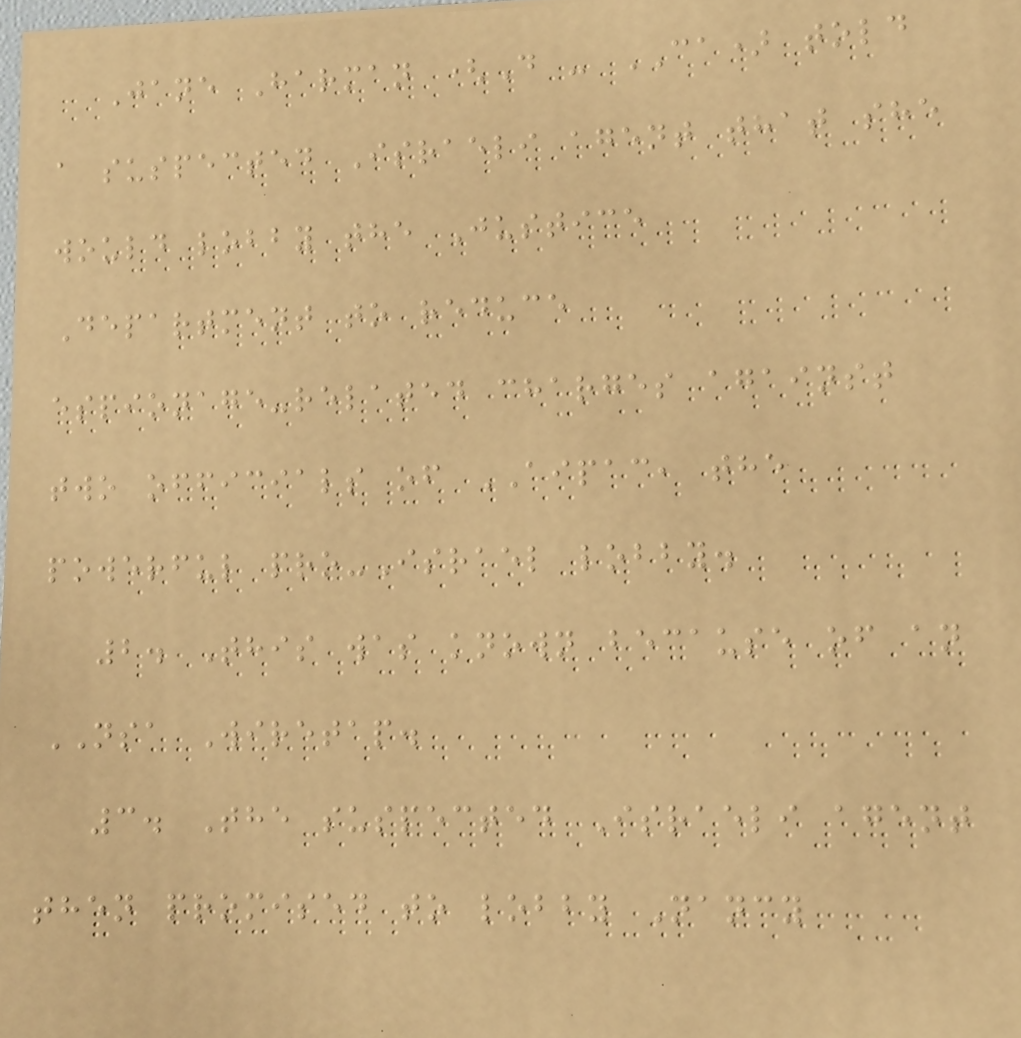Jane Harman (D - CA) told
a suspected Israeli agent that she
would lobby the Justice
Department to reduce
espionage-related charges against
two officials of AIPAC, the
powerful pro-Israel lobby.
2. This was known because of an
NSA Wiretap.
3. The suspected Israeli agent
then promised to lobby Nancy
